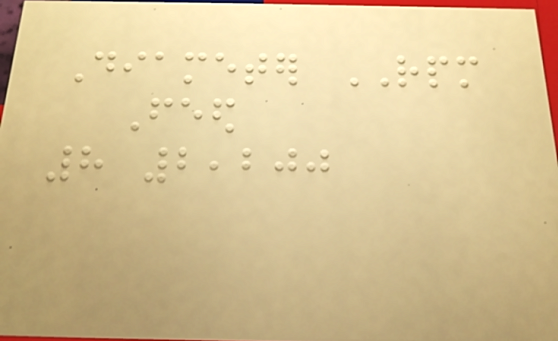Diameter RPM
Feed
8 2,200
